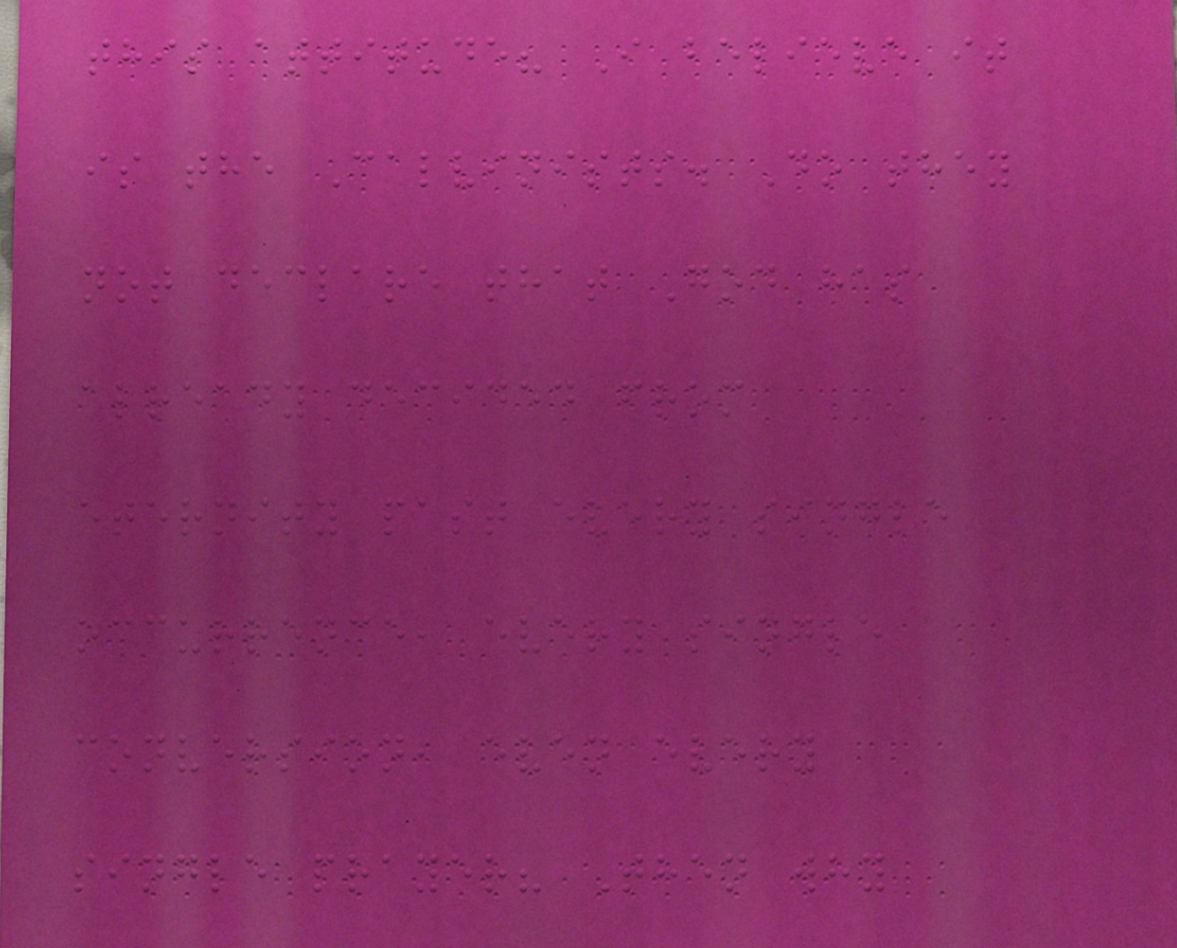this attitude? I believe it
is the Calvinists. Do they
not declare that God has
already decided from
eternity past every single
occurrence, every single
conversion, even every
single prayer? Then why
